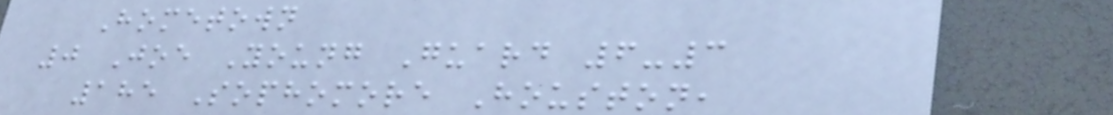Hometown
0 Joe Young Guard 6-3
185 Sophomore Houston,
